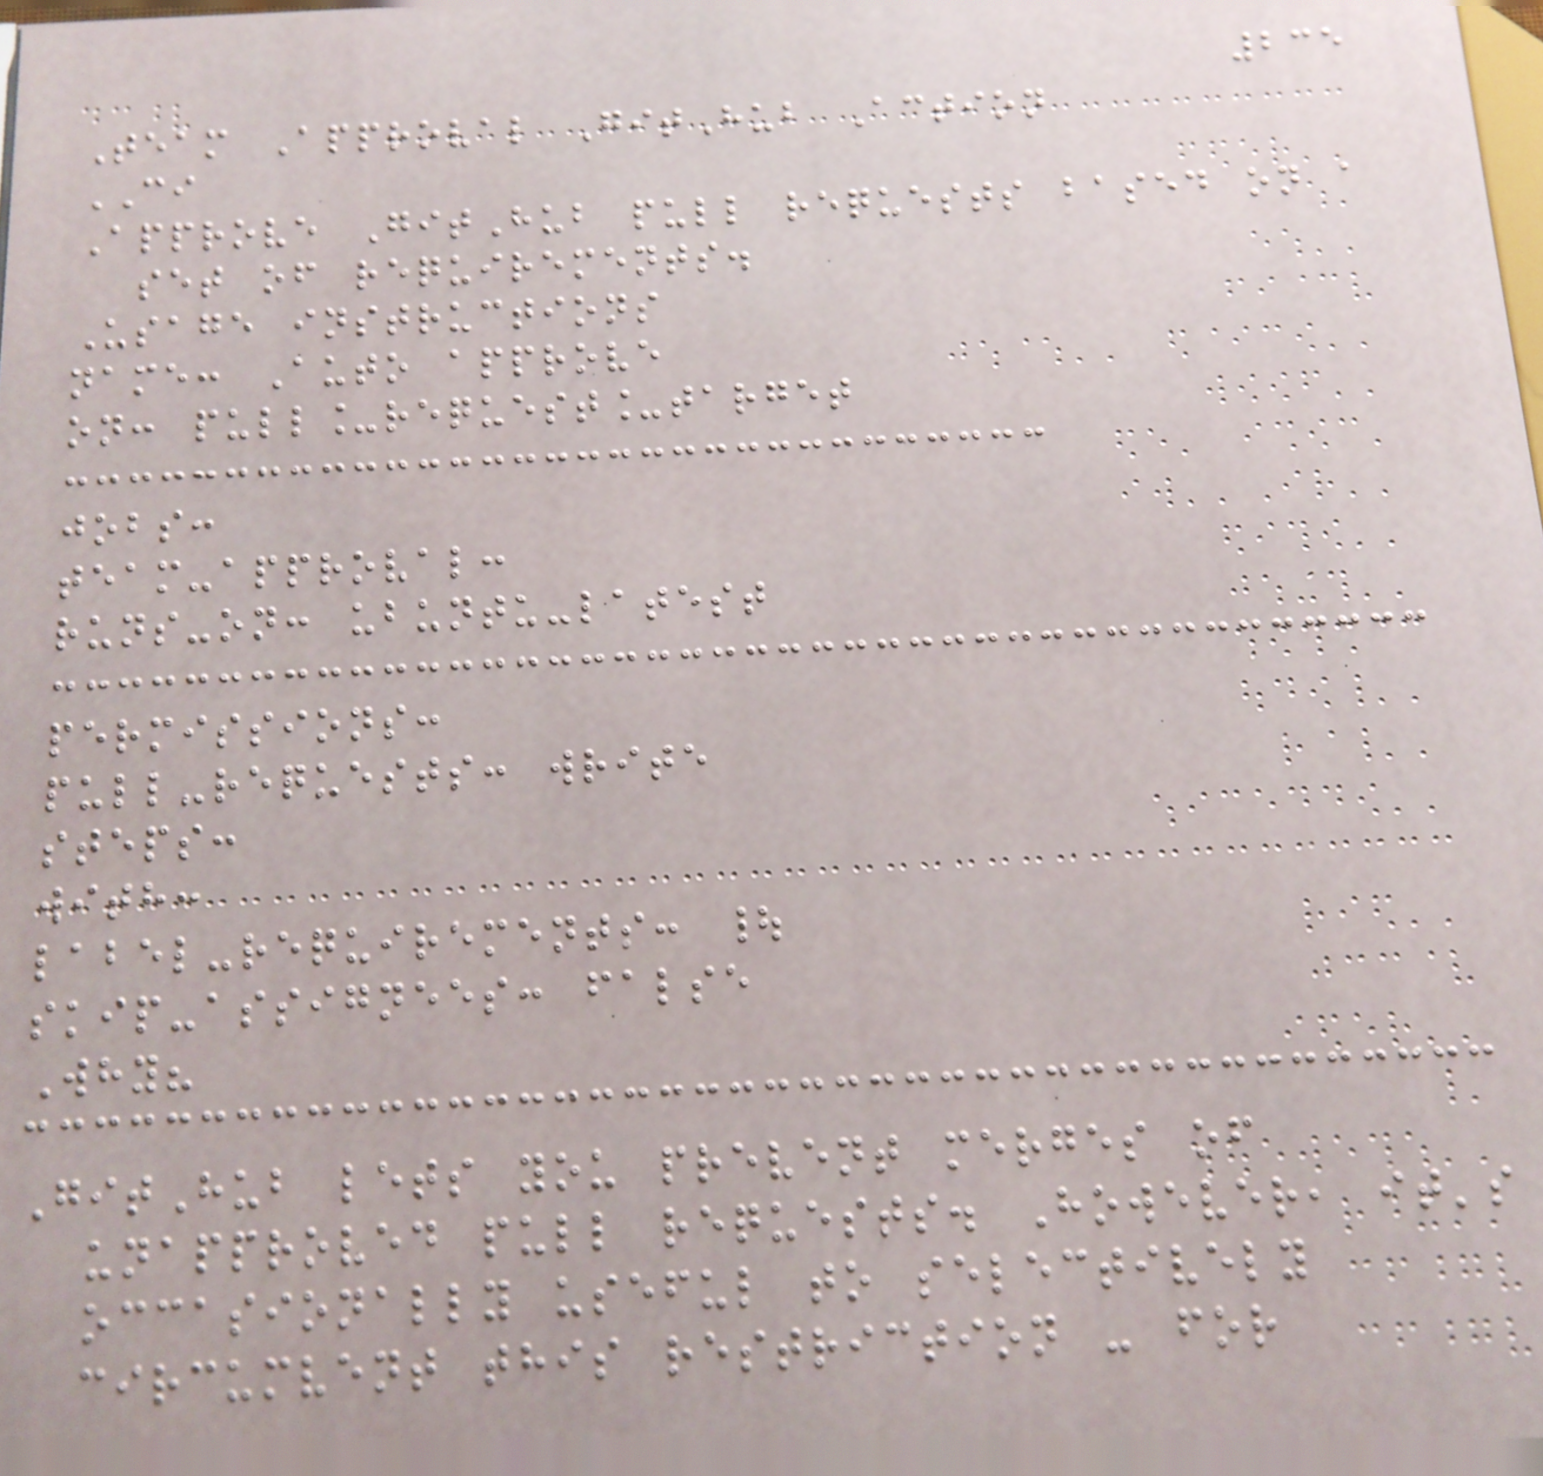235
Team Approval GitHub Action
CI
Approve GitHub pull requests based on a
set of requirements.
Usage instructions
name: Auto approve
on: pull_request_target
jobs:
team-approval:
runs-on: ubuntu-latest
permissions:
pull-requests: write
steps:
with:
label-requirements: |
skip-assignees: false
Why?
GitHub lets you prevent merges of
unapproved pull requests. However, it's
occasionally useful to selectively
circumvent this restriction - for
